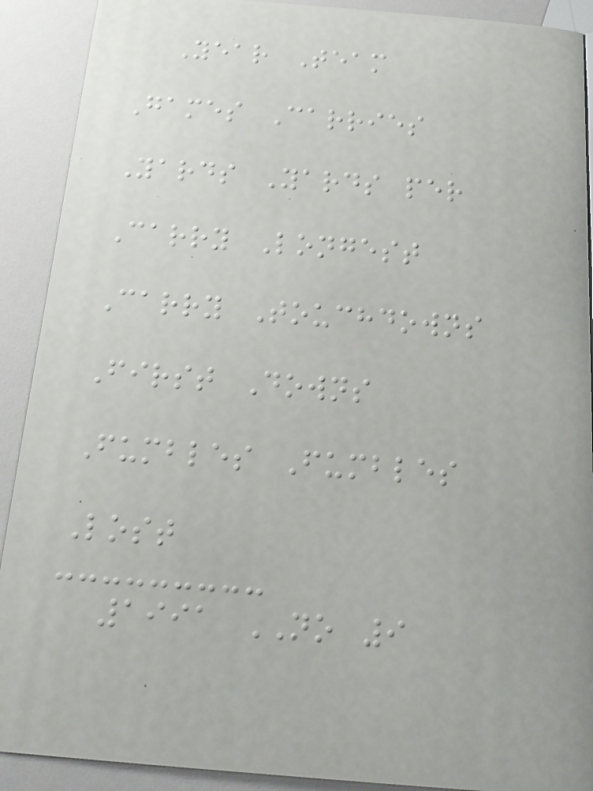Year Team
Games Carries
Yards Yards per
Carry Longest
Carry Touchdowns
First Downs
Fumbles Fumbles
Lost
1991 NO 9
